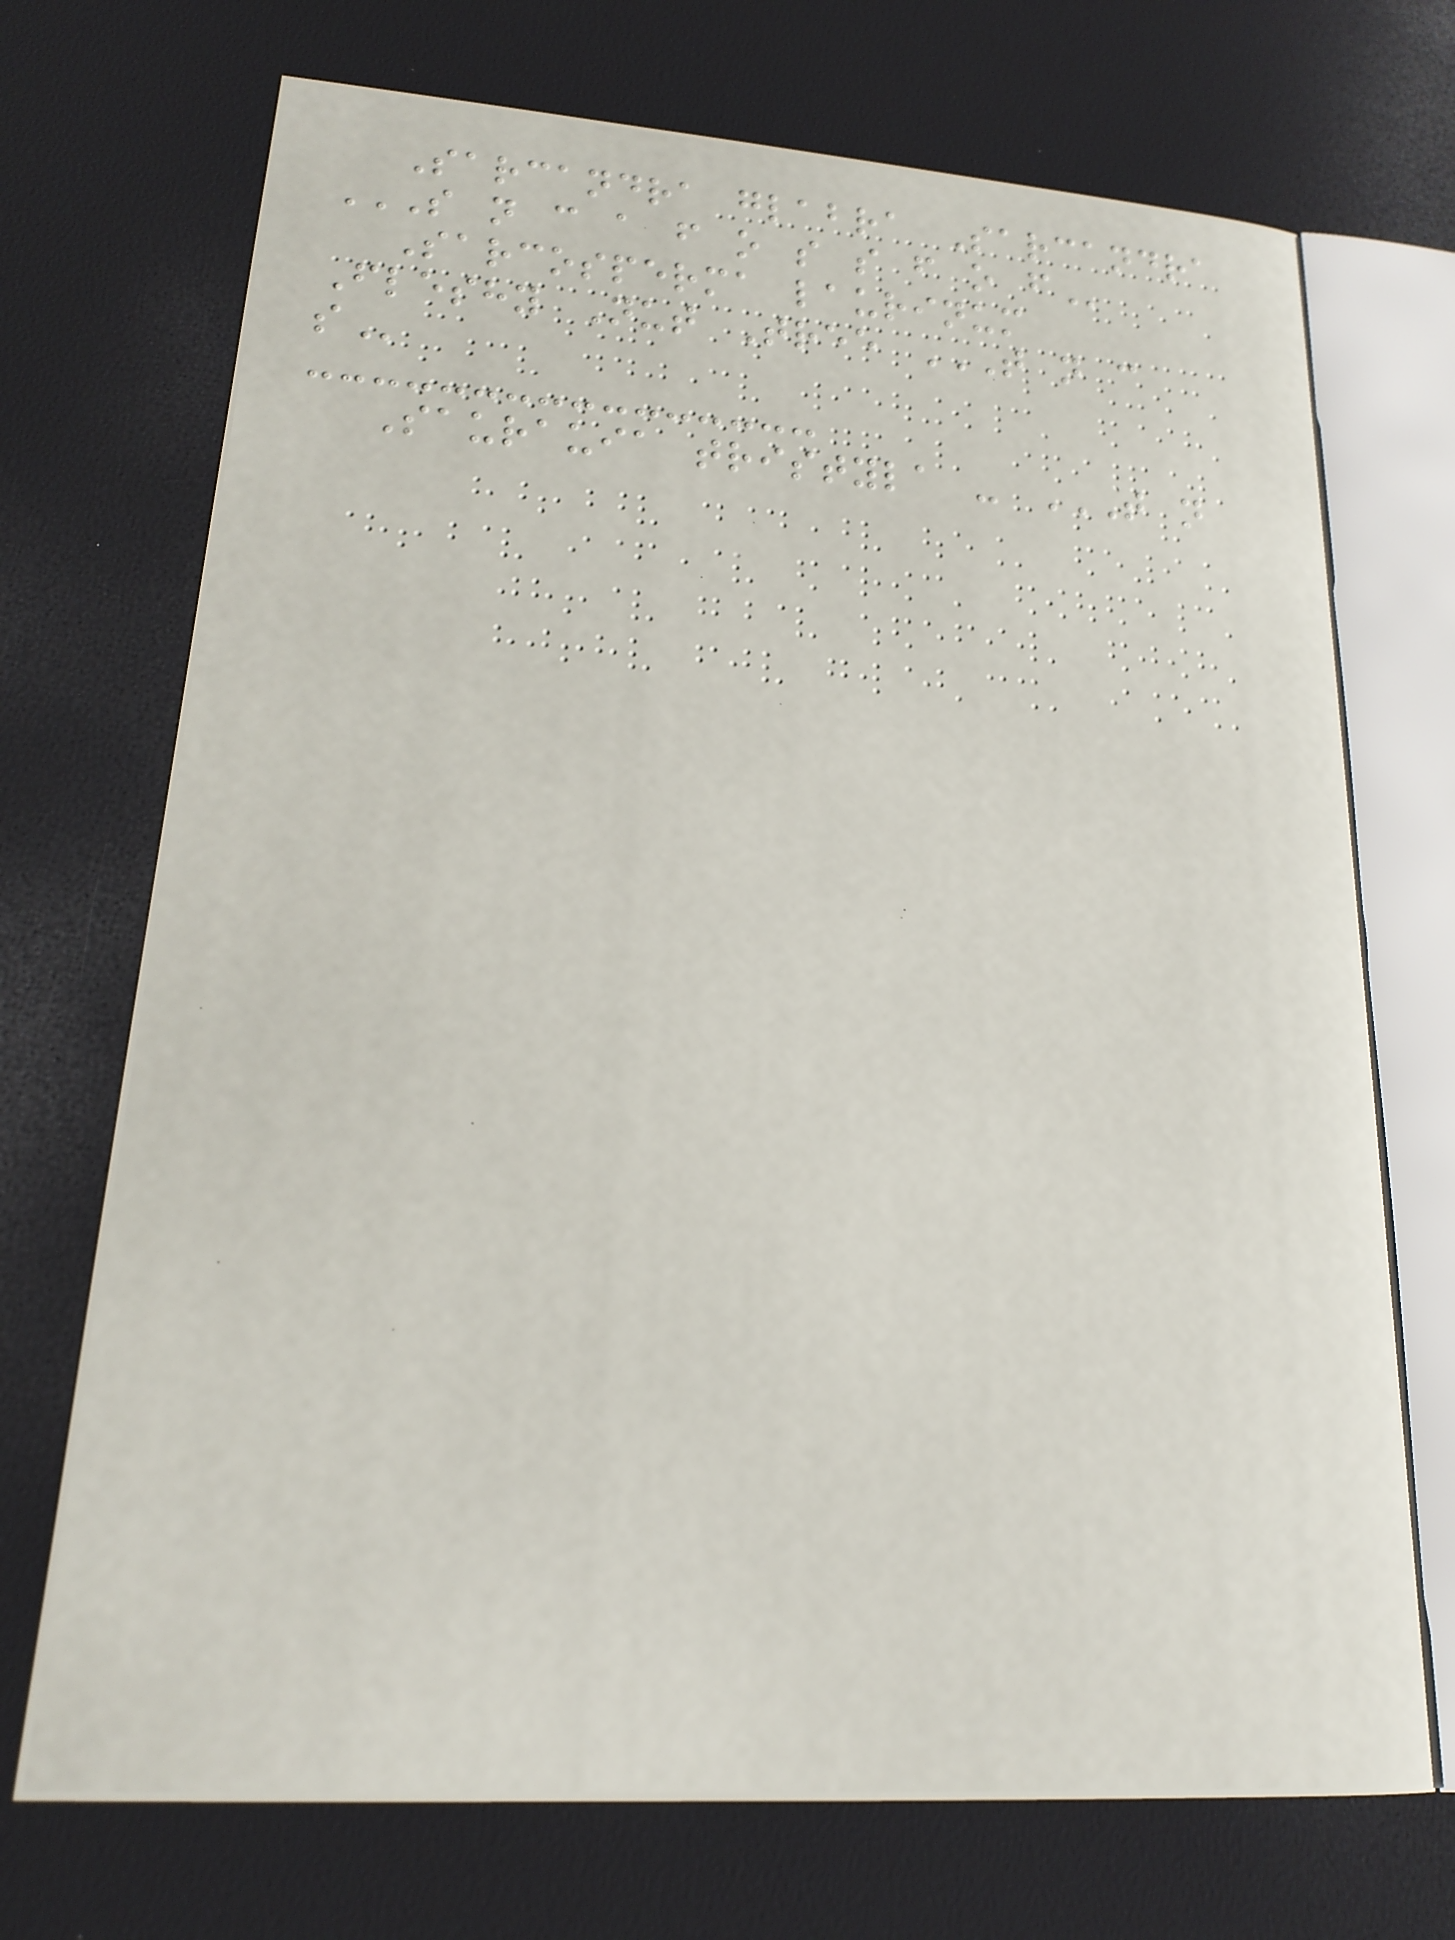Sarcandra glabra Sarcandra
S N C A F O S S F O F
Sarcosperma laurinum
Fleshy Nut Tree T N C
S
Saurauia tristyla - T N
